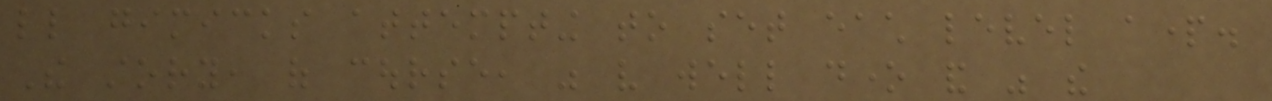little gimicks attempting to set each level apart.
The story, of course, was very well done and was the
